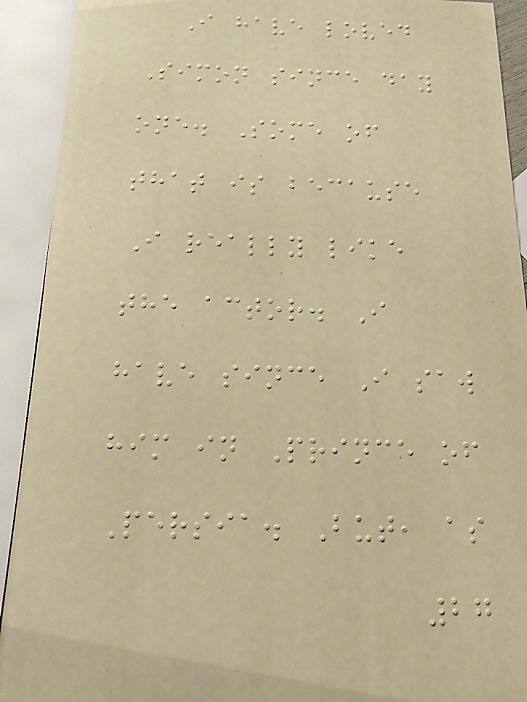I have loved
Simon since day
one. Some of
that is because
I really like
the actor. I
have since I saw
him in Prince of
Persia. But, as
27
